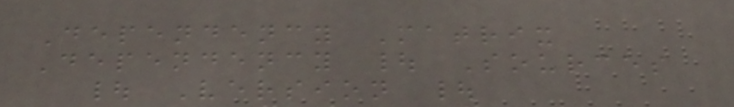Dependency Matrix
Dependency | Sources
| Version |
